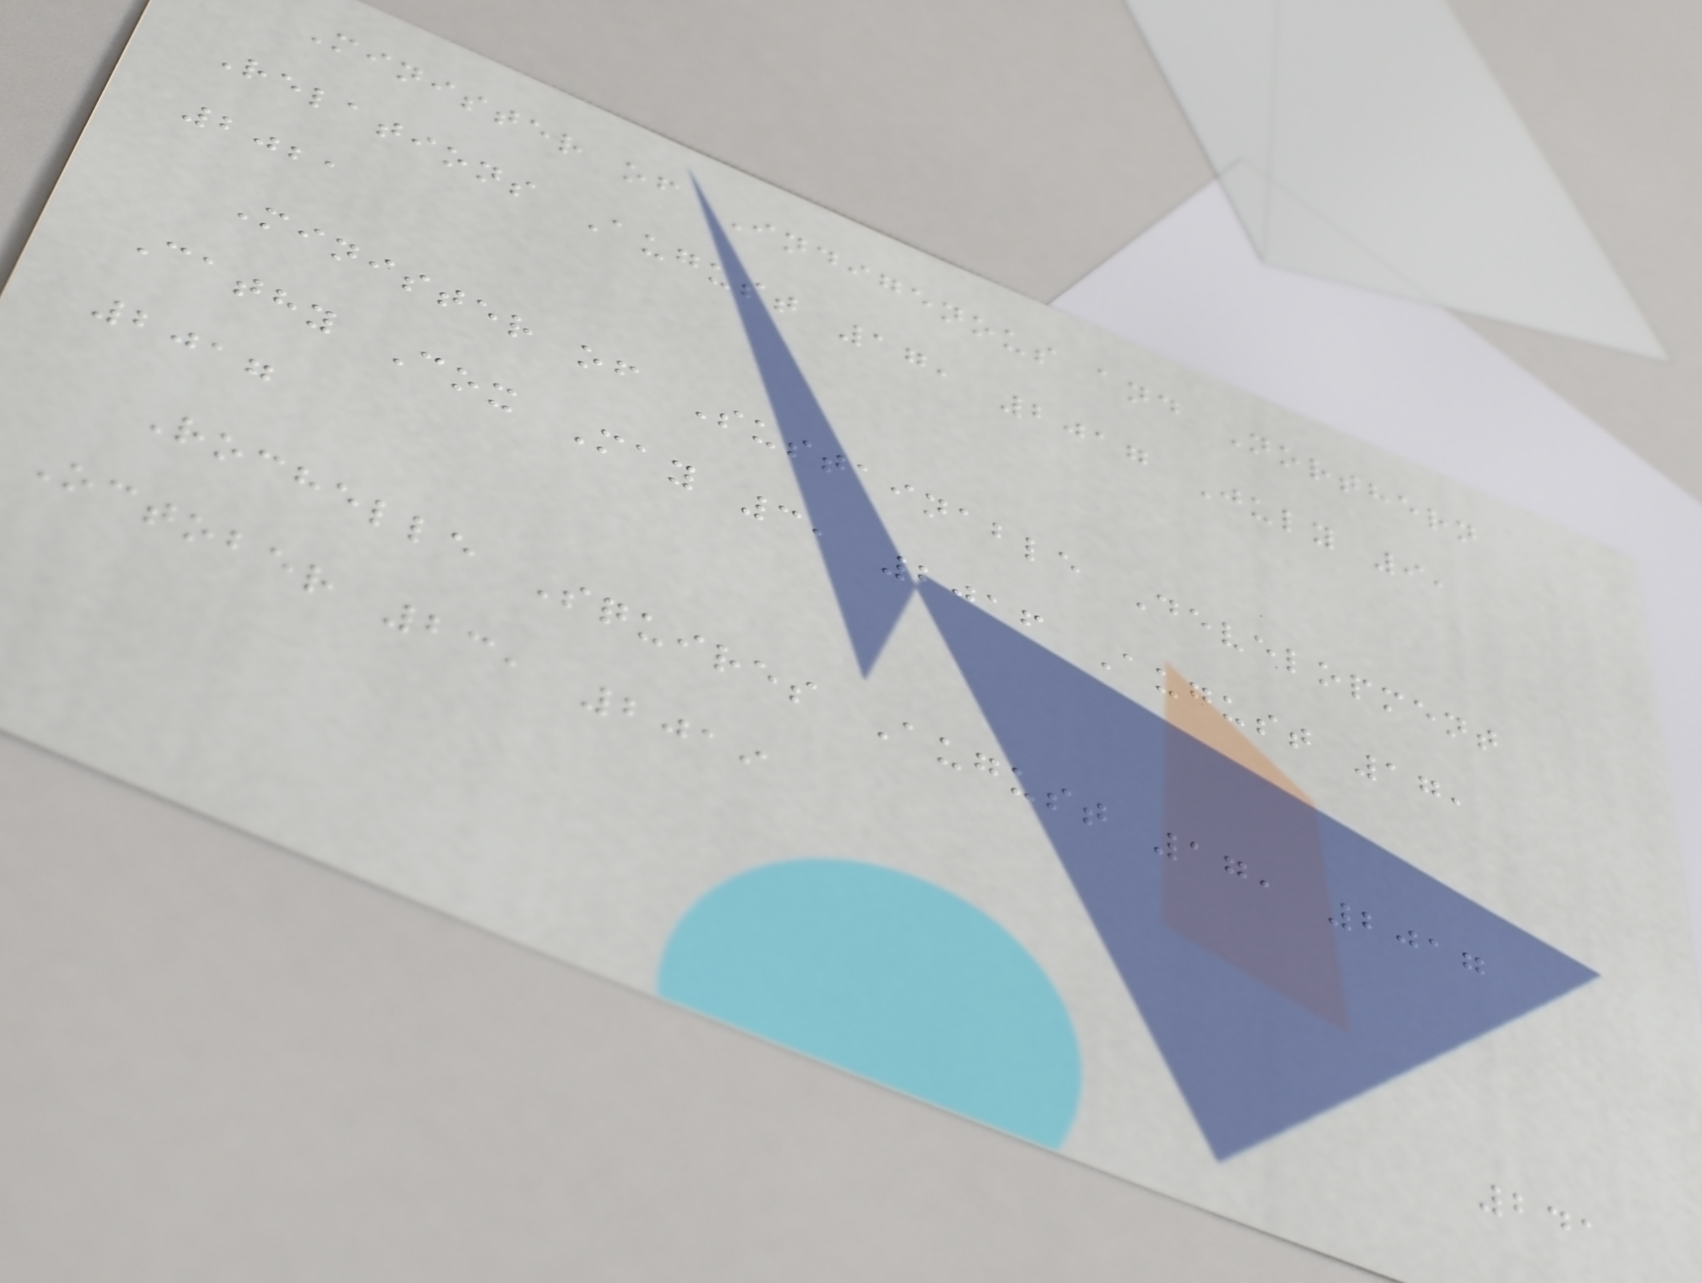Minister of Indigenous and Northern
Relations August 17, 2017 July 9,
2021
Minister of Sustainable Development
Cathy Cox May 3, 2016 August 17,
2017
Rochelle Squires August 17, 2017
October 23, 2019
241
